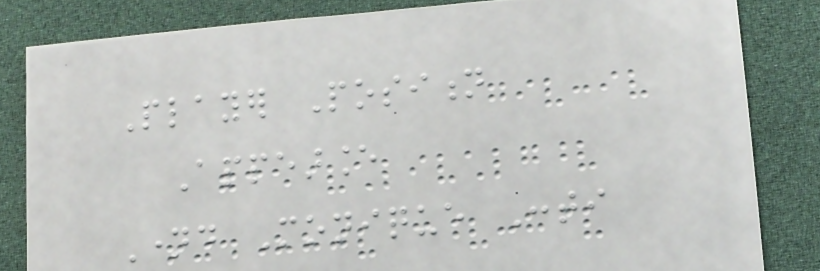Player Position
Appearance
Named Monique Conti
